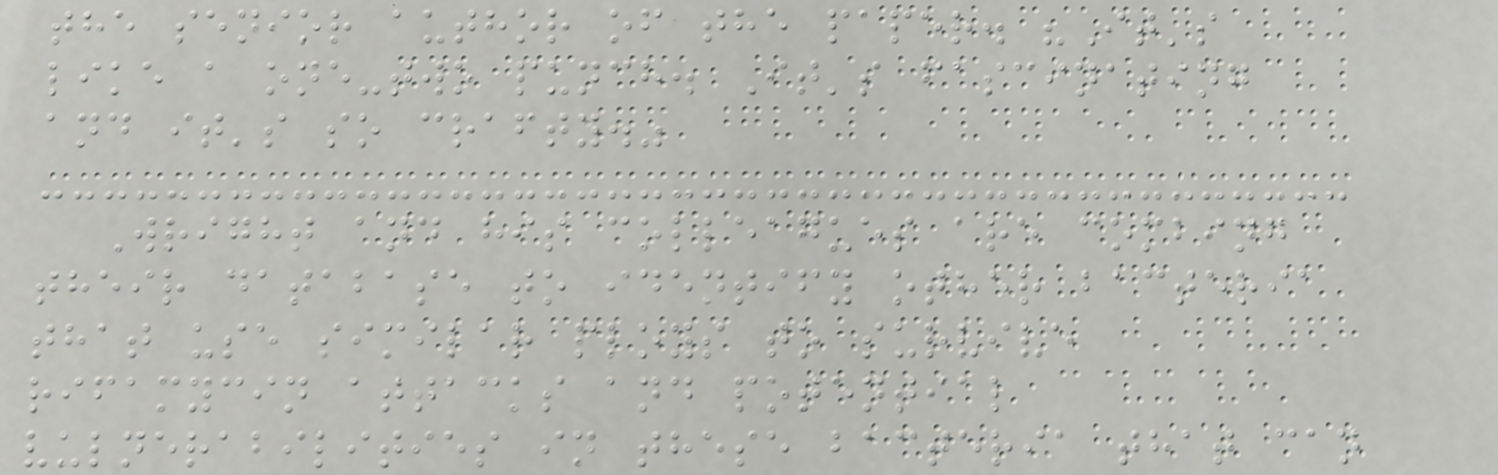the senior author of the paper. "It's
like a one-two punch. It's fascinating
and it's so crafty."
Wright and his colleagues are combing
their database to identify other bacteria
that use similar ploys to survive
rifamycin attacks and potential
vulnerabilities in these bacteria that can
